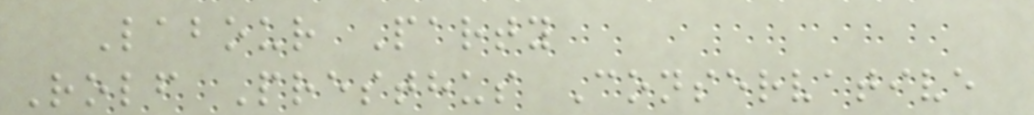Labour Party
Rolf Presthus Conservative
